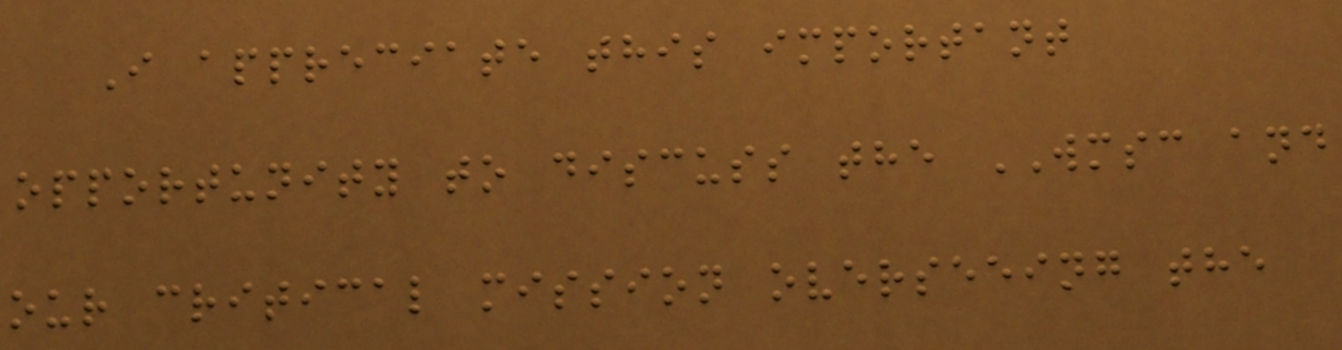I appreciate this important
opportunity to discuss the WMSC and
our critical mission overseeing the
